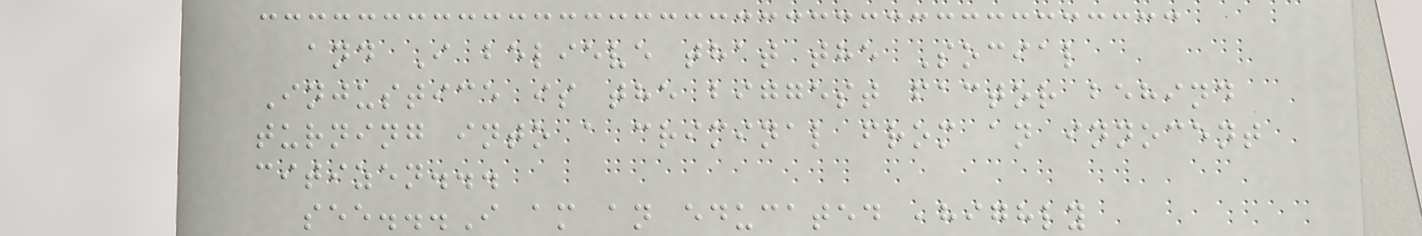and I believe that the Social
Injustice is the biggest factor behind
turning into a criminal from an innocent
citizen...
see...I am an educated ,highly
